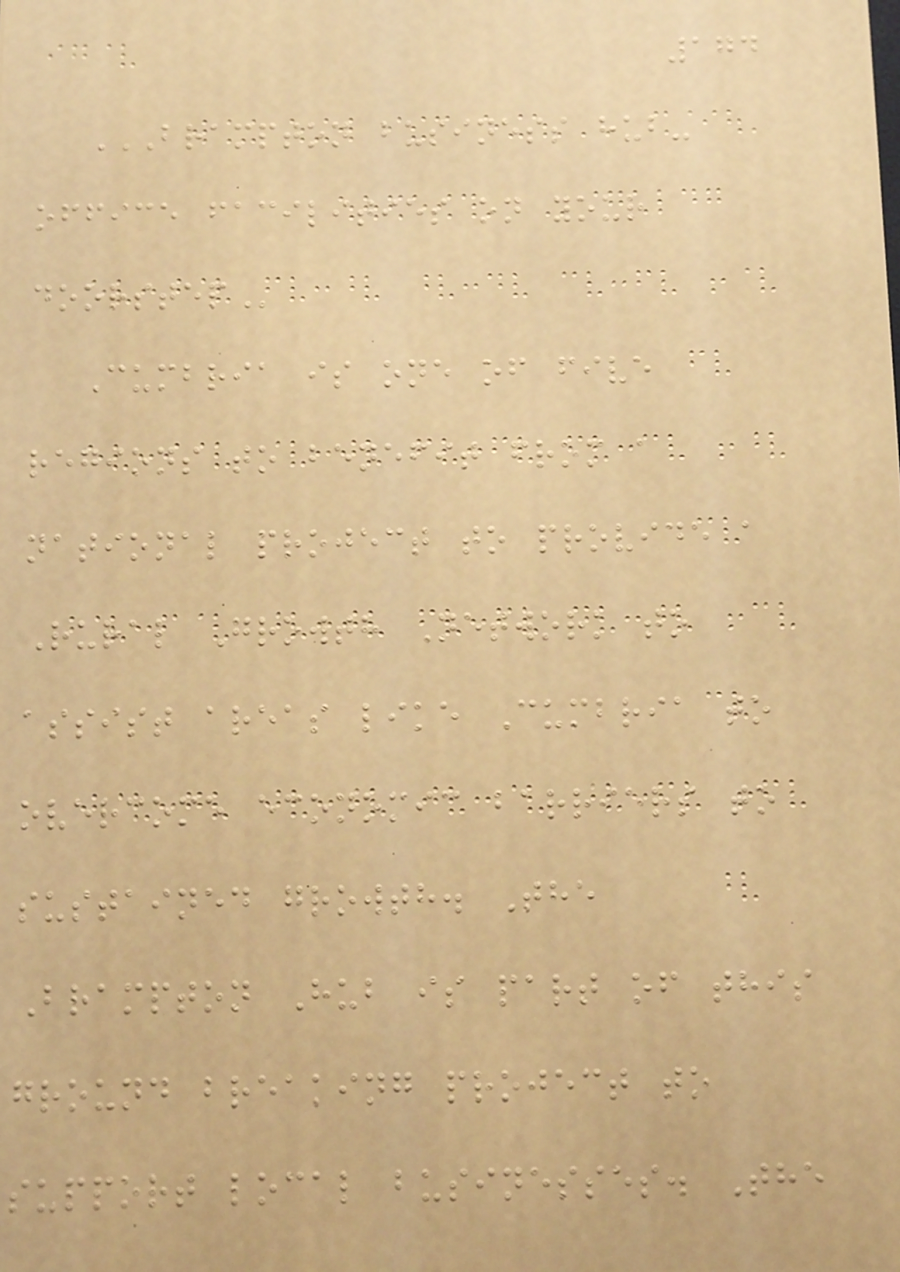174
BRAMPTON BUSINESS HUB-
OFFICE FACILITIES ON YOUR
DOORSTEP
Cumbria is one of five
regions to benefit from a
national project to provide a
Rural Growth Network to
assist areas like Cumbria to
overcome economic barriers to
sustained growth. The
Brampton Hub is part of this
ground breaking project to
support local businesses. The
